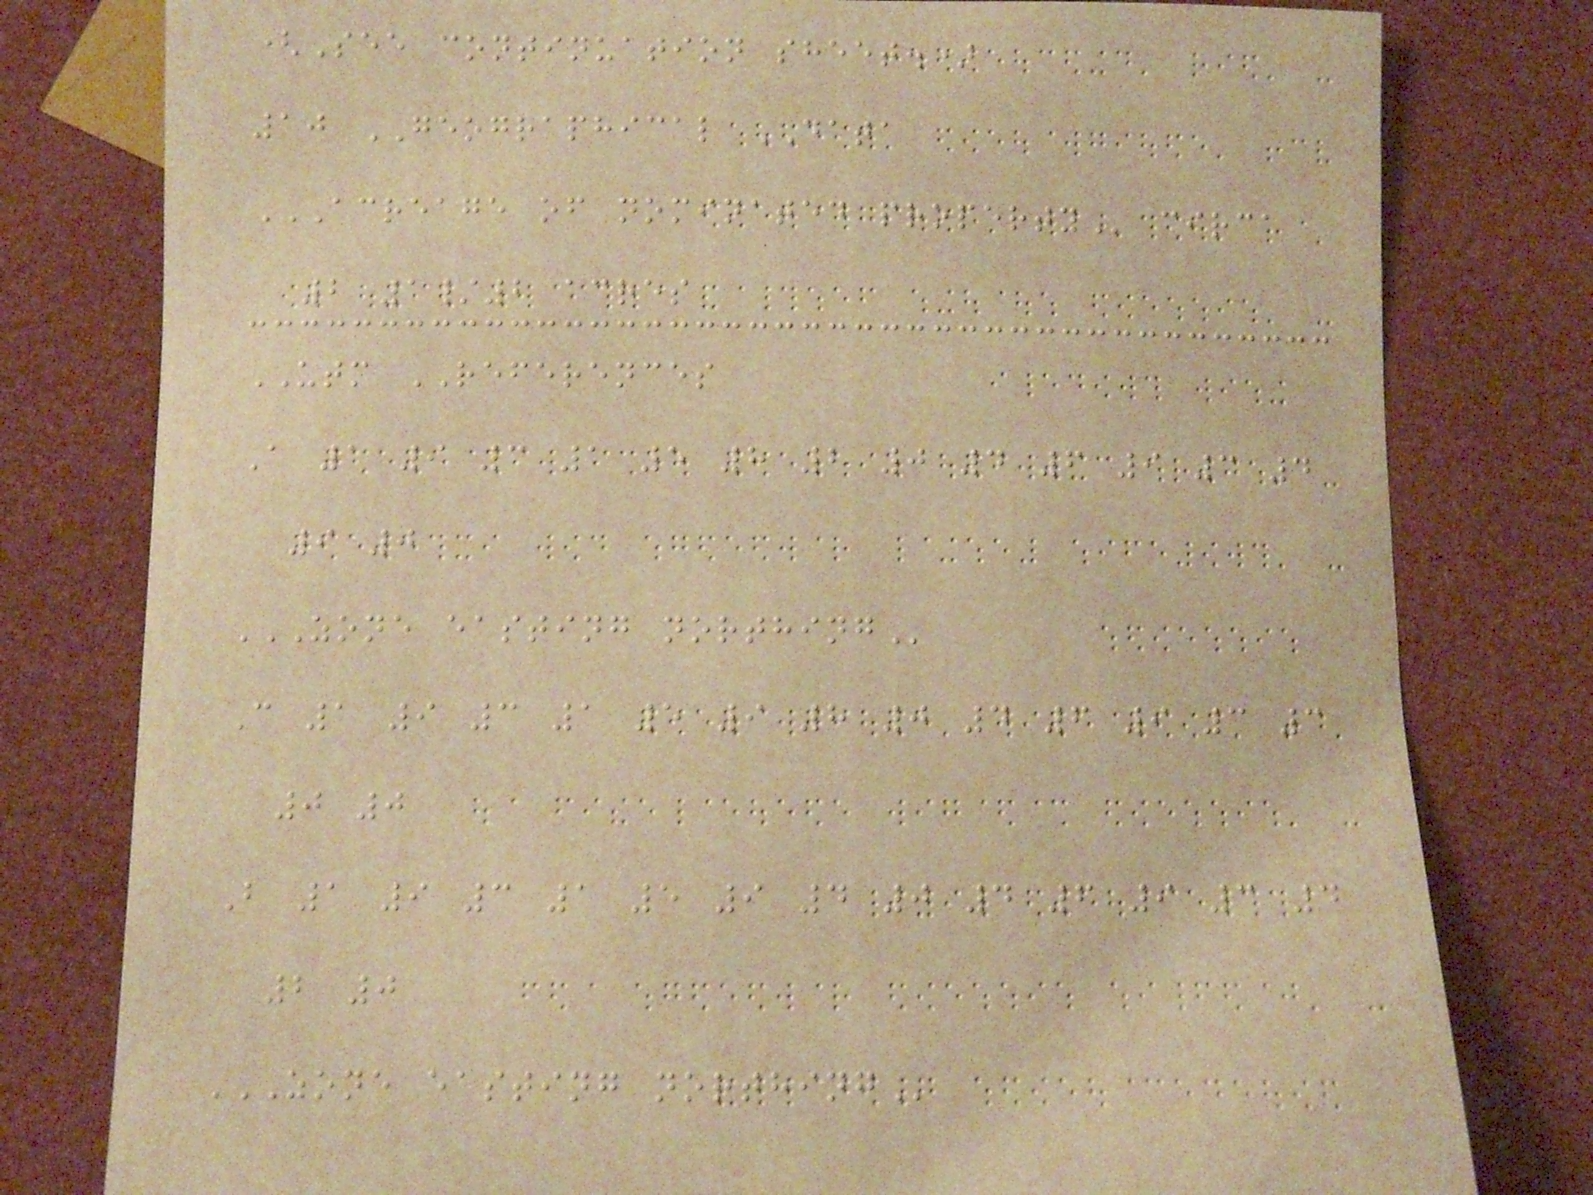(See continuation sheet.)
10 GEOGRAPHICAL DATA
ACREAGE OF NOMINATED PROPERTY circa
2 1/2 acres
UTM REFERENCES
A 1 9 3 1 5 8 2 0 4 6 9 3 4
9 0
ZONE EASTING NORTHING
C 1 9 3 1 5 9 8 0 4 6 9 3 3
0 0
B 1 9 3 1 5 9 4 0 4 6 9 3 4
2 0
ZONE EASTING NORTHING
